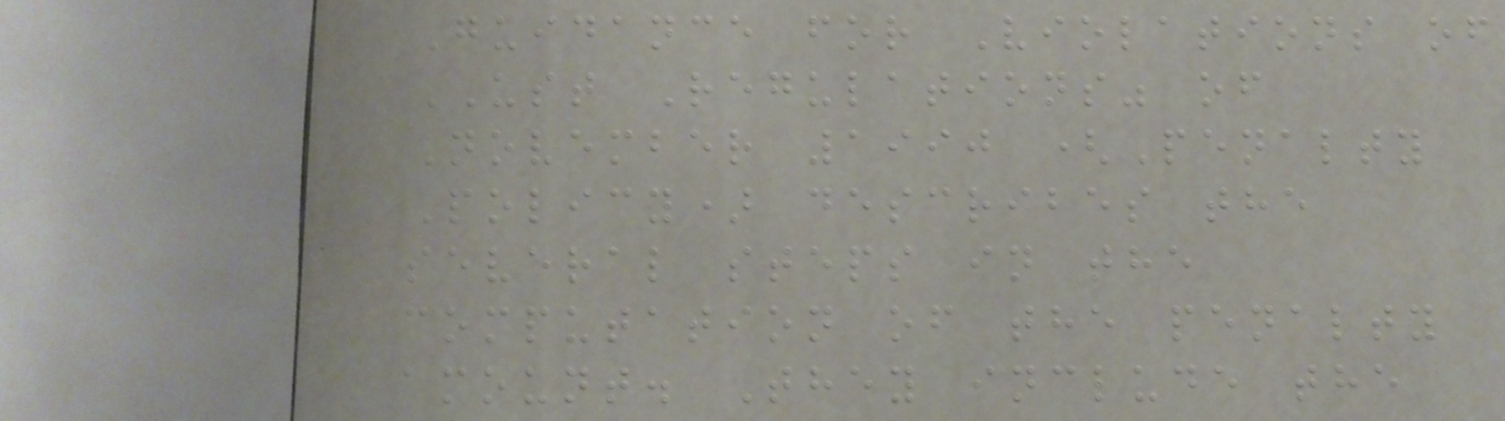Guidance for Violations of
UST Regulations" of
November 1990 (Penalty
Policy) describes the
several steps in the
computation of the penalty
amount. They include the
